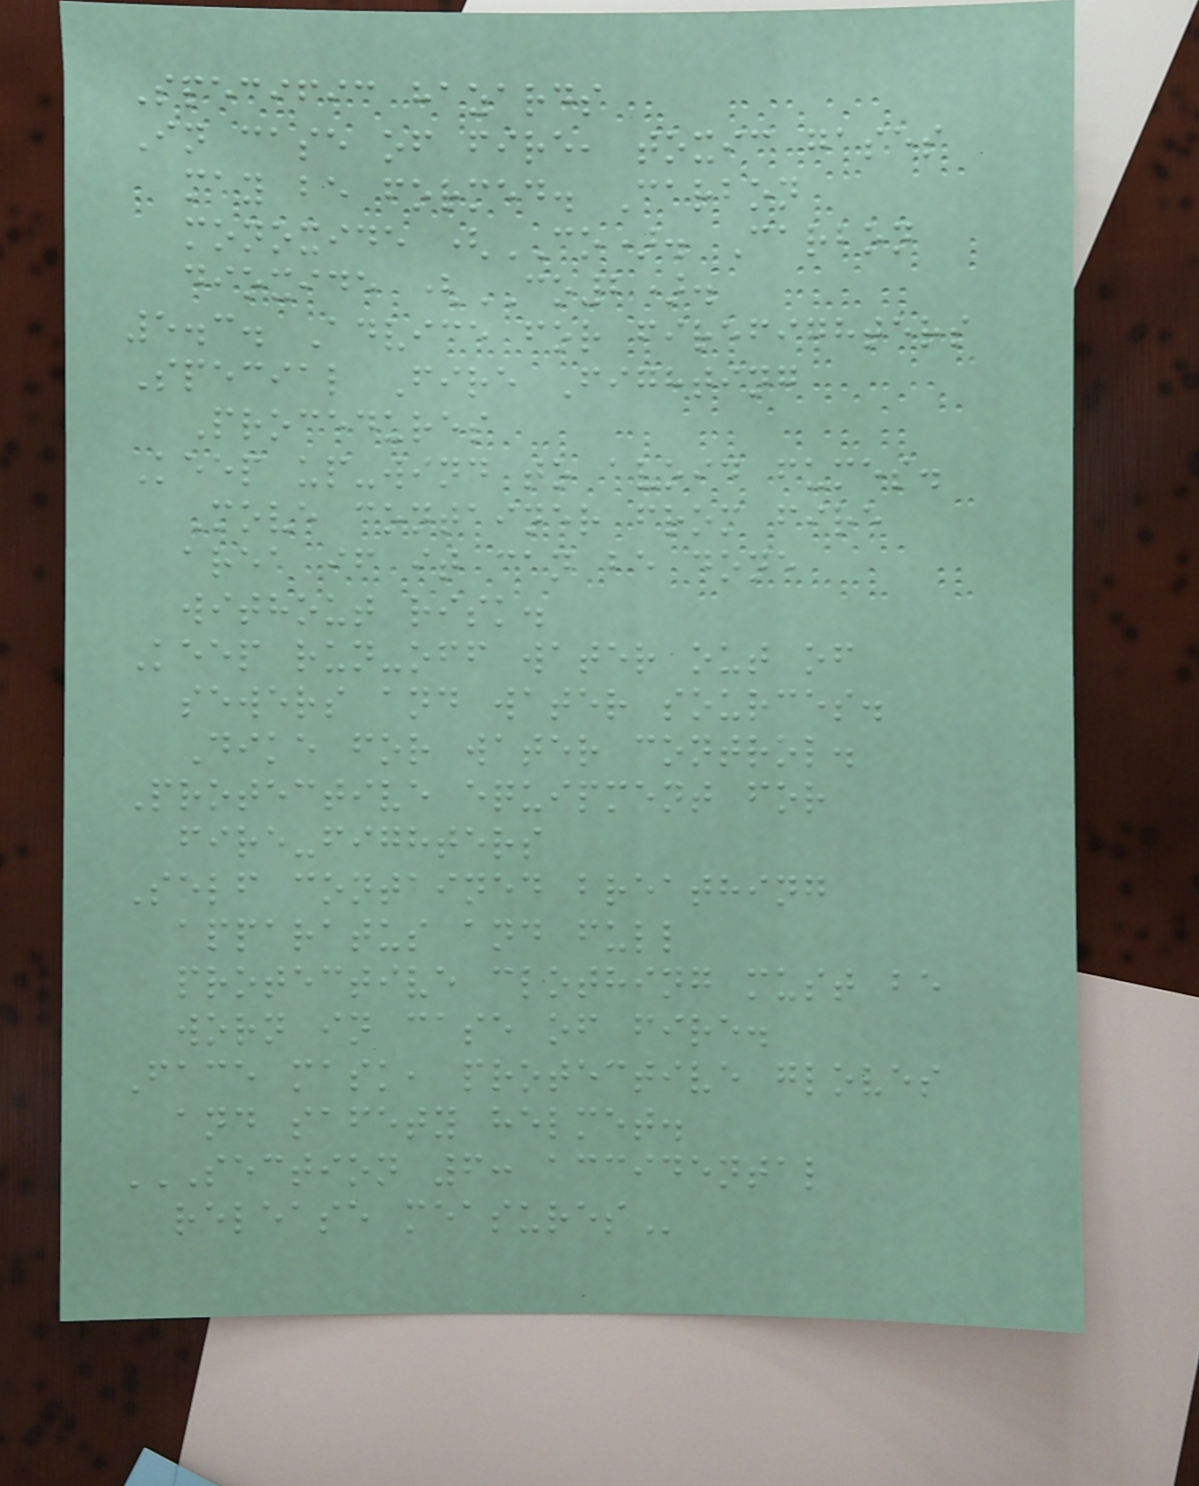Specific hazards
In case of fire, toxic gases
may be formed. Carbon
monoxide (CO). Carbon
dioxide (CO2).
5.3. Advice for firefighters
Special Fire Fighting
Procedures
Keep up-wind to avoid fumes.
Move container from fire
area if it can be done
without risk.
Keep run-off water out of
sewers and water sources.
Dike for water control.
Protective equipment for
fire-fighters
Self contained breathing
apparatus and full
protective clothing must be
worn in case of fire.
Face mask, protective gloves
and safety helmet.
SECTION 6: ACCIDENTAL
RELEASE MEASURES
